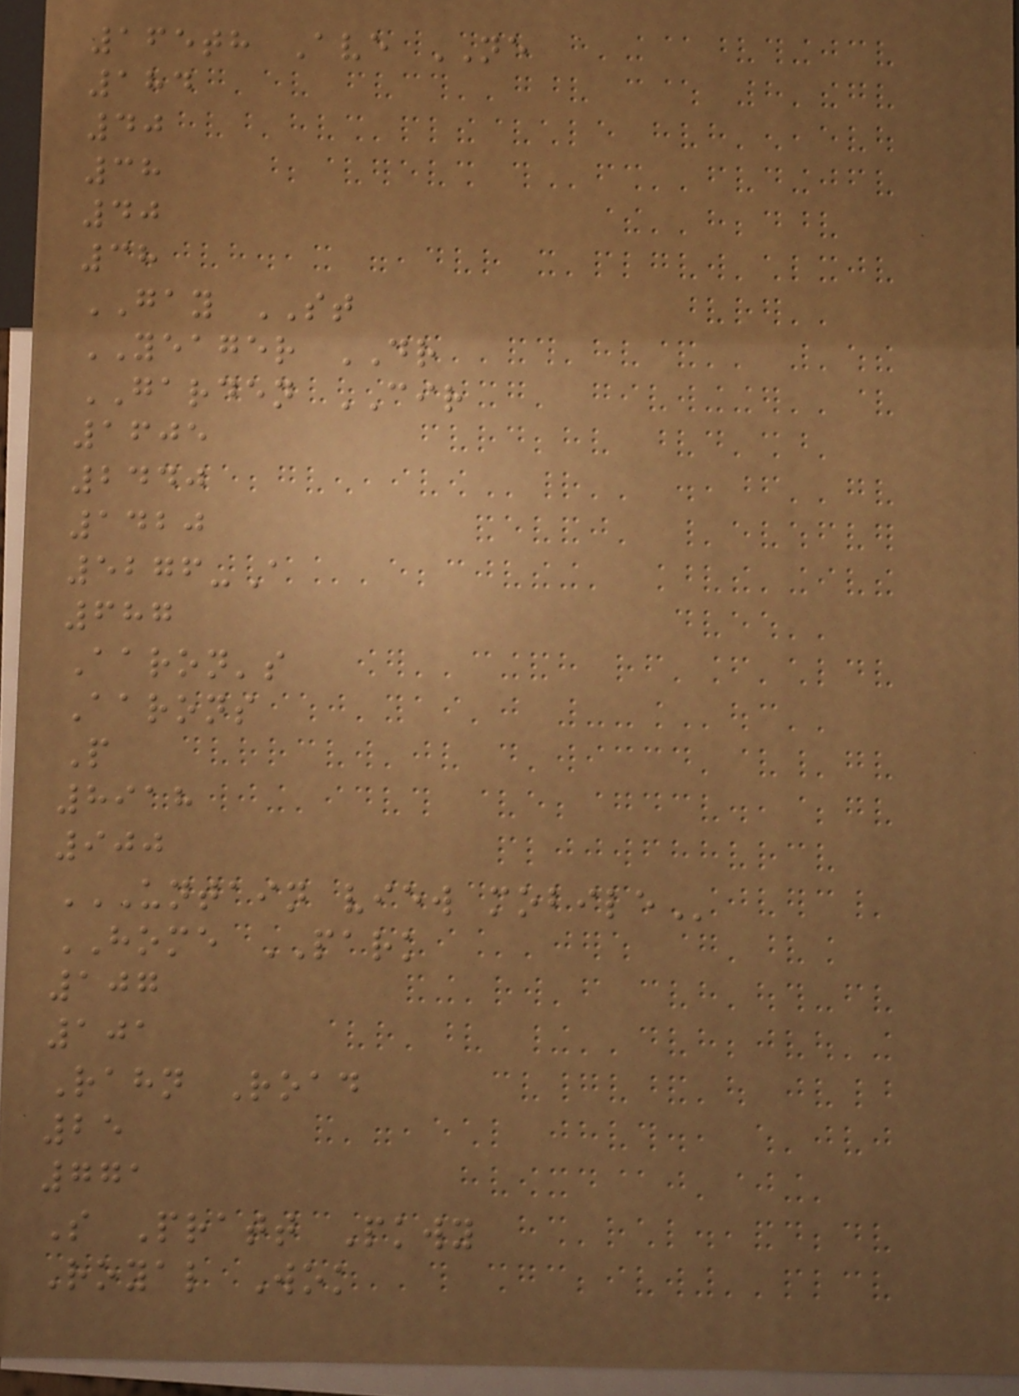165th Ave NE
184
40
38
40
38
GAY ST
YEAGER DR
GARDEN CIR
1605
2440
1420
5276-A
687
Aaron's
Aarons
P
8918
900
UNTAIN VIEW MOBILE
HOME PARK
107
101
Rahn Road
25
771
S Pratt Pkwy
Royal Wok
